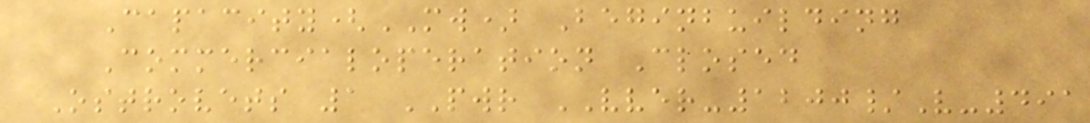Capacity(MW) Beginbuilding
Commercialoperation Closed
Ostrovets 1 PWR VVER-1200/V-491
